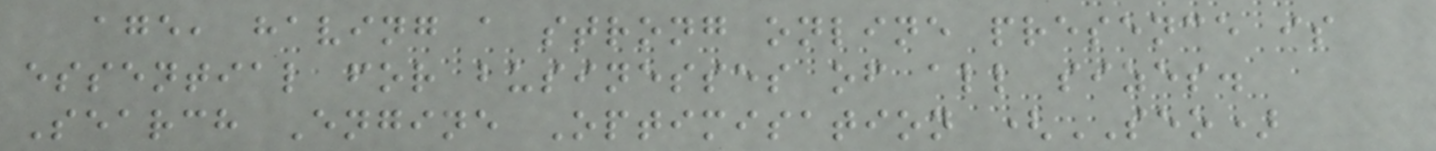age, having a strong online presence is
essential for businesses of all sizes.
Search Engine Optimisation (SEO)
